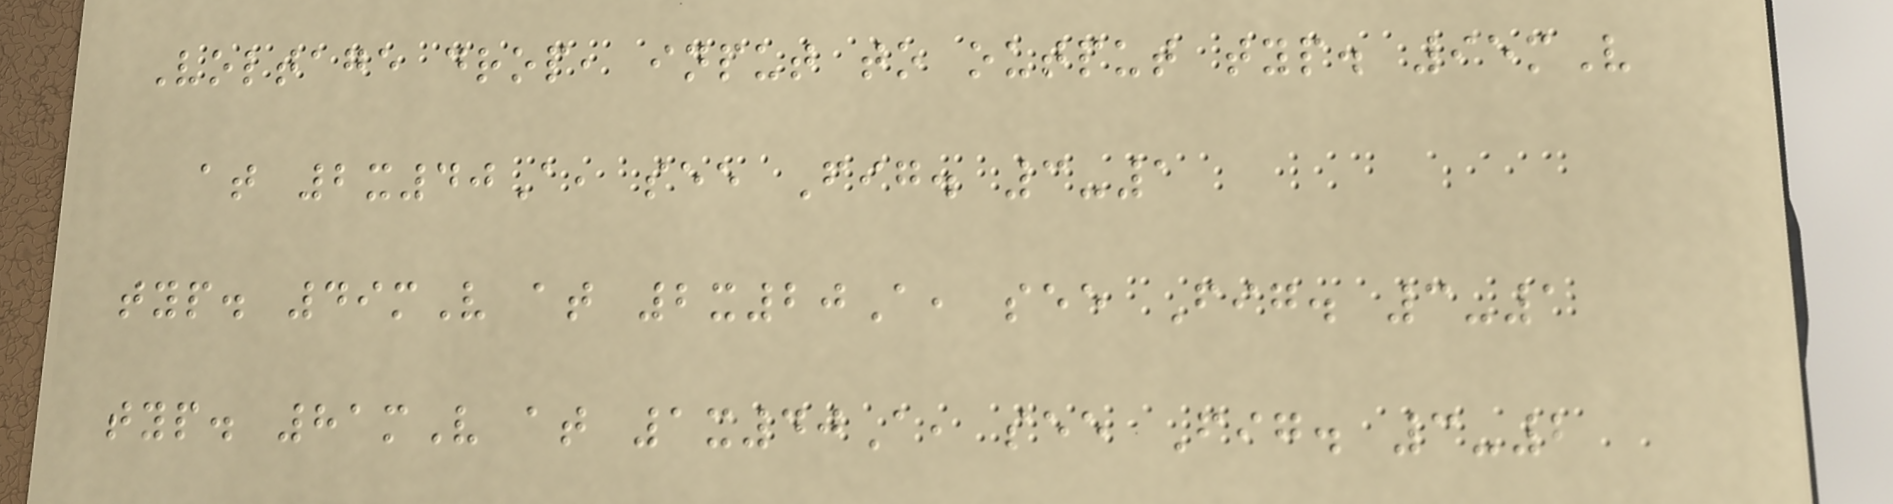Voltage drop, input to output typ. 95mV
at 2x40A, see Fig. 3-1
typ. 49mV at 2x20A, see Fig. 3-1
typ. 81mV at 1x40A, see Fig. 3-2
